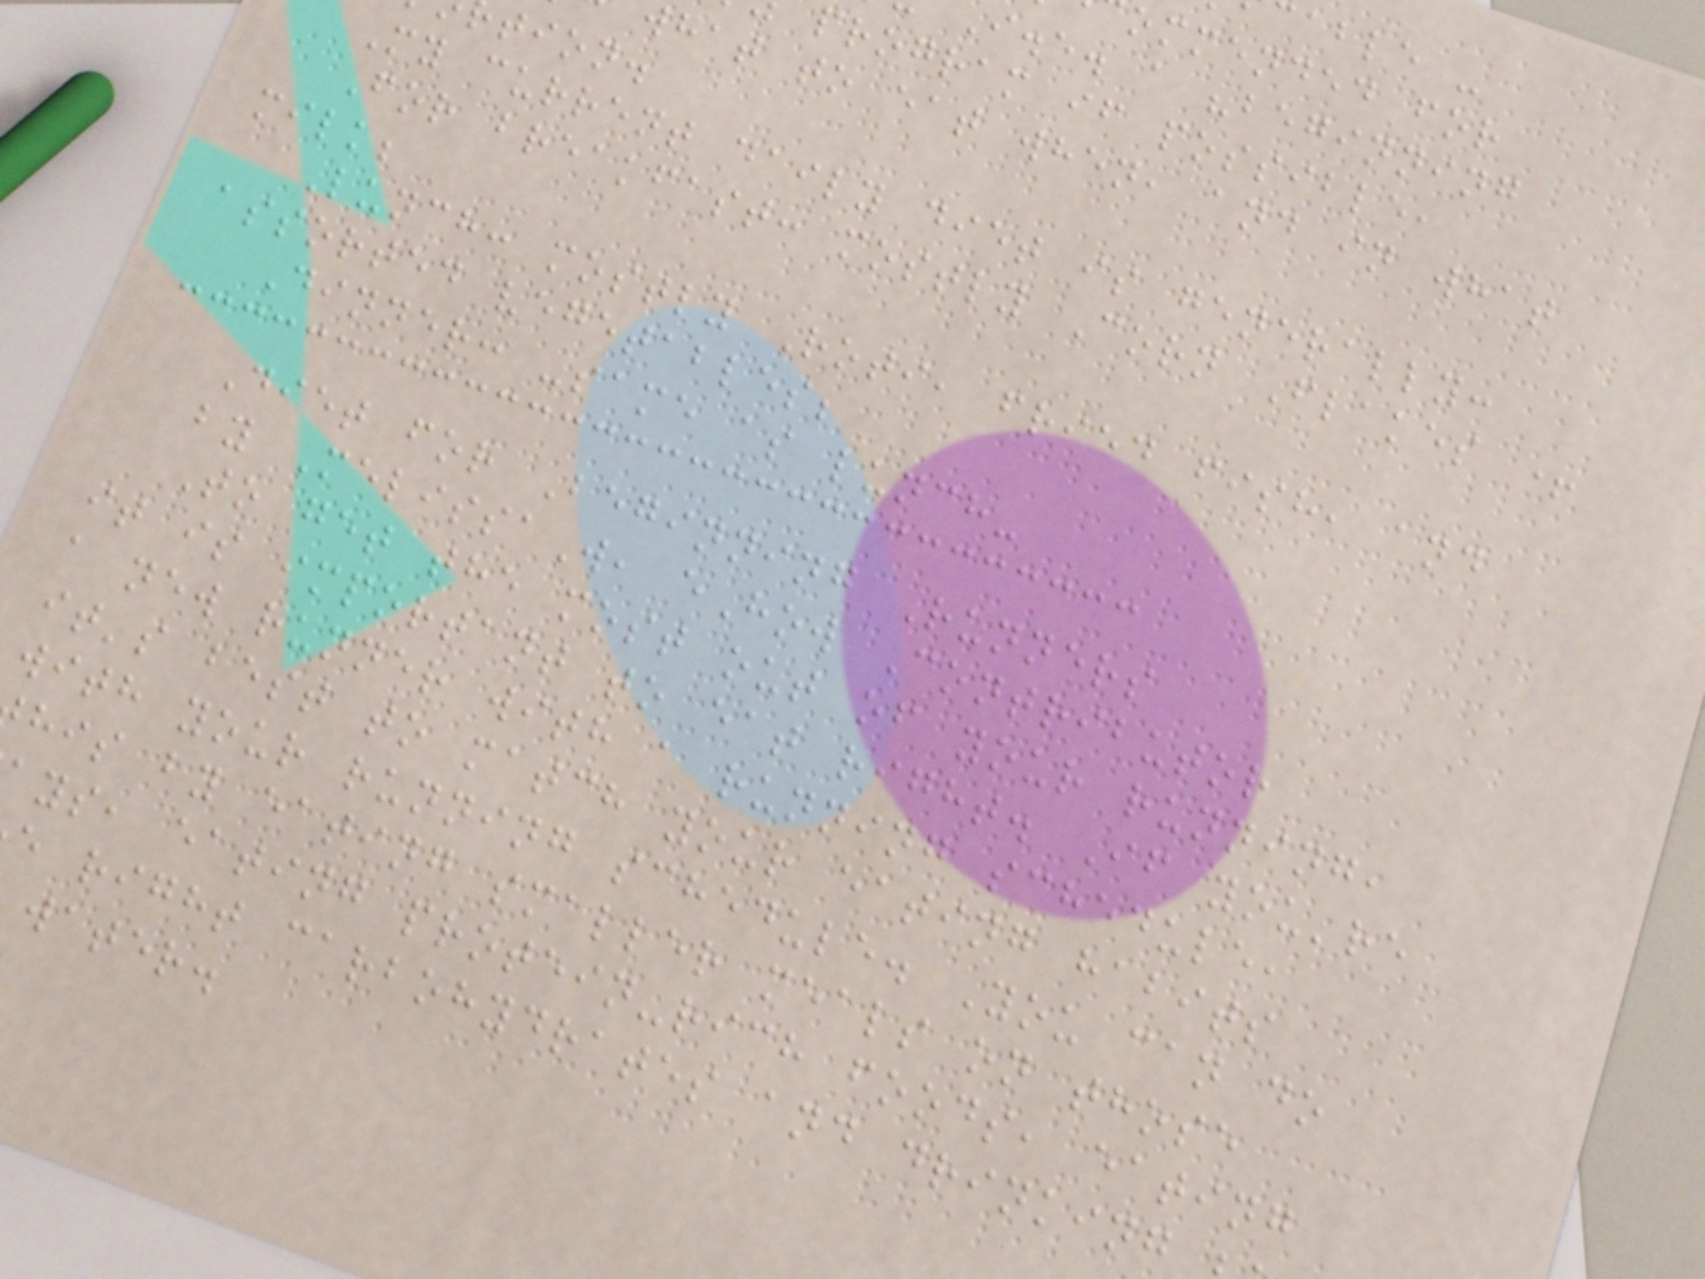ommended for
i.e. a "beginning
program if possible,
what to eat when, and in what
tion.
My current daily diet is generally:
For breakfast: mostly Corn Flakes +
milk;
Lunch: mostly Roti, fried fish, and
assorted vegetables;
Dinner: -same as lunch-
Diet for Beginning Runners
by MelissaW, eHow Contributor
To get the most out of your running,
it is important to eat right. If you're
a new runner with a running schedule,
it's best to match your eating habits
with your running schedule. You can do
his by eating smaller meals on those
ays, eating protein-rich foods, eating
e right carbohydrates and drinking
water.
